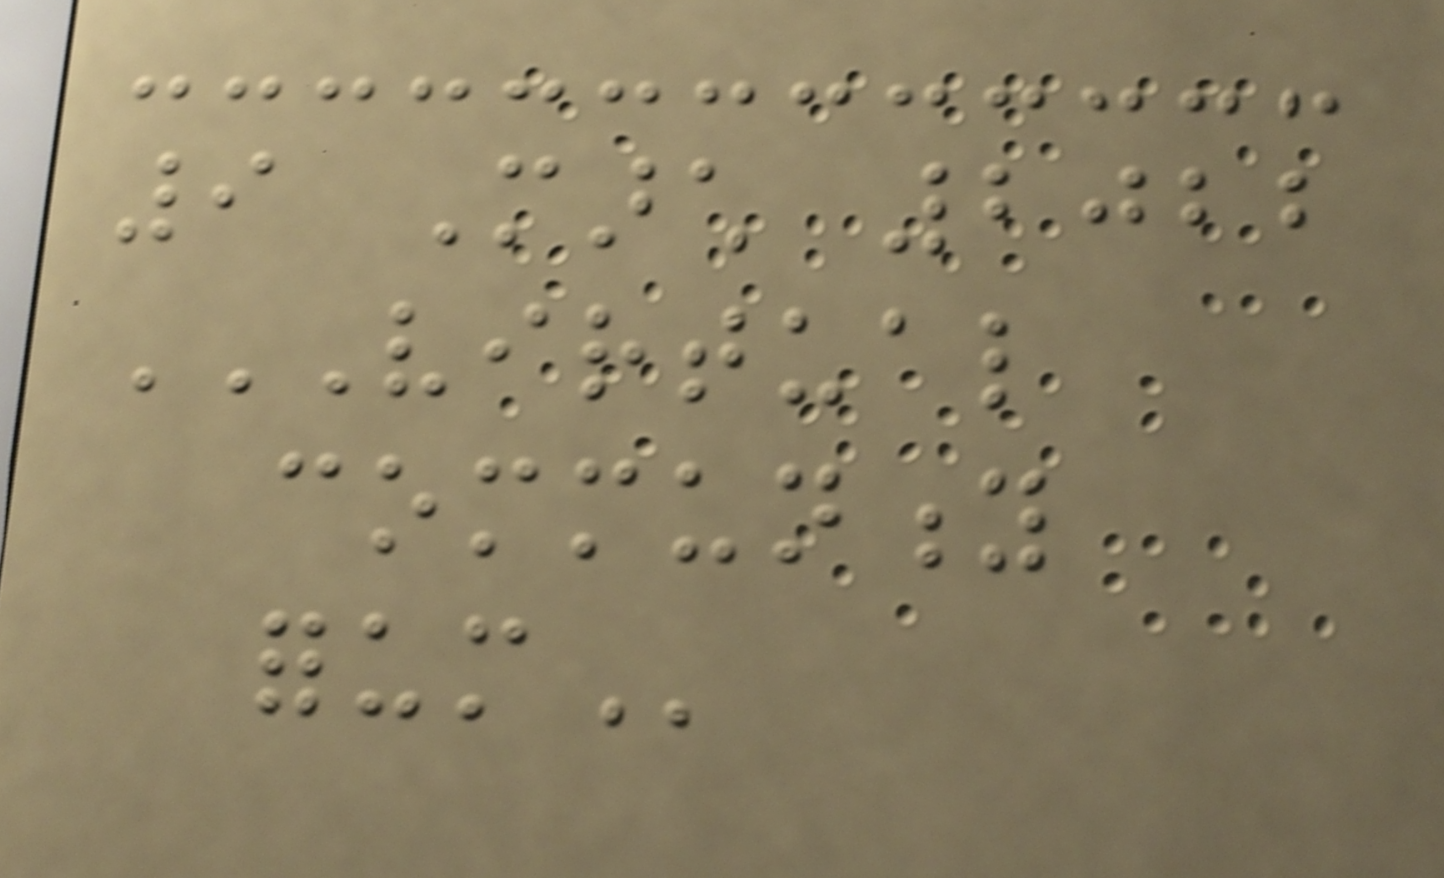9 March 2022
VIRTUAL
COMMUNITY
FORUM
